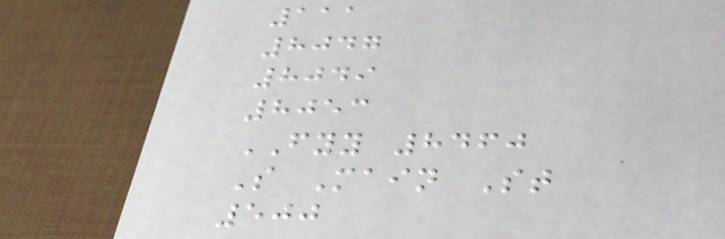111
8047
8049
8053
FYY 8460
S Main St
500
